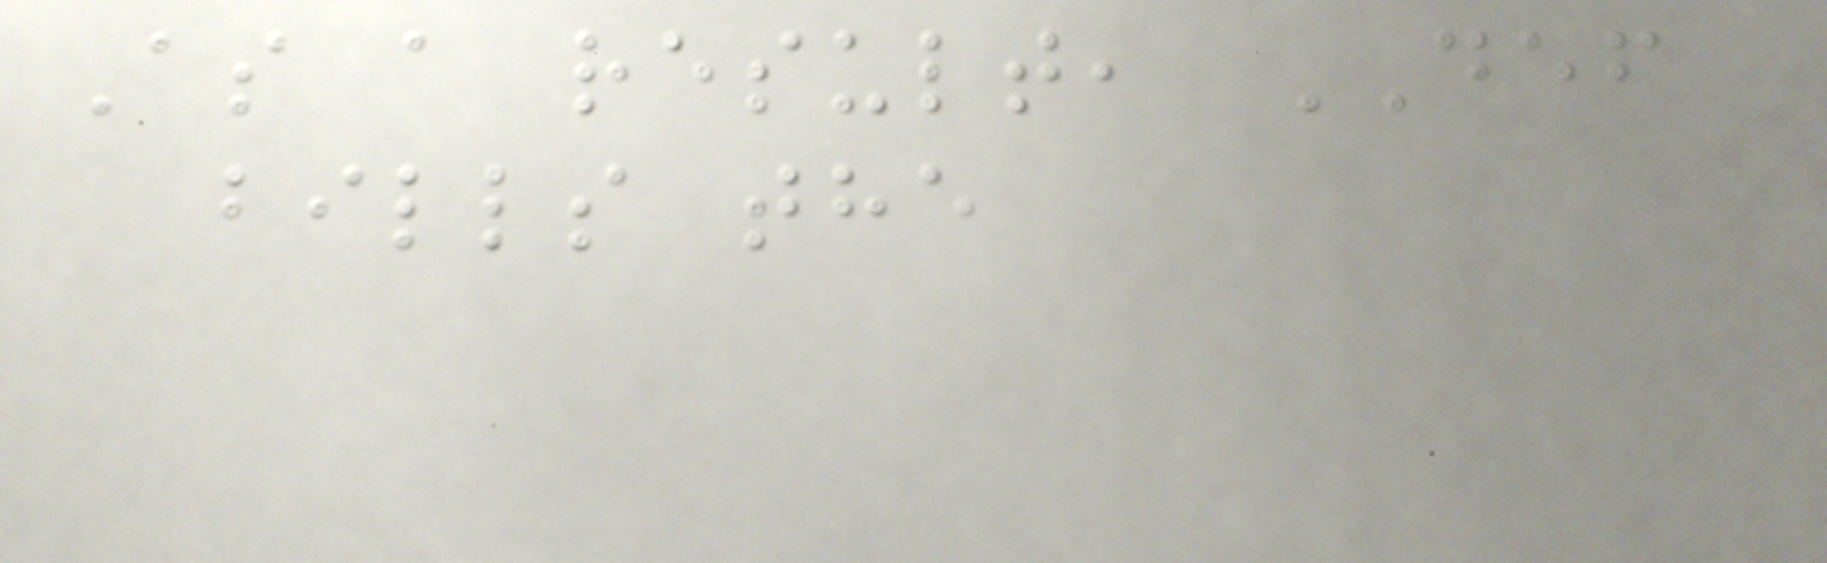As a result, DEF
bills the
